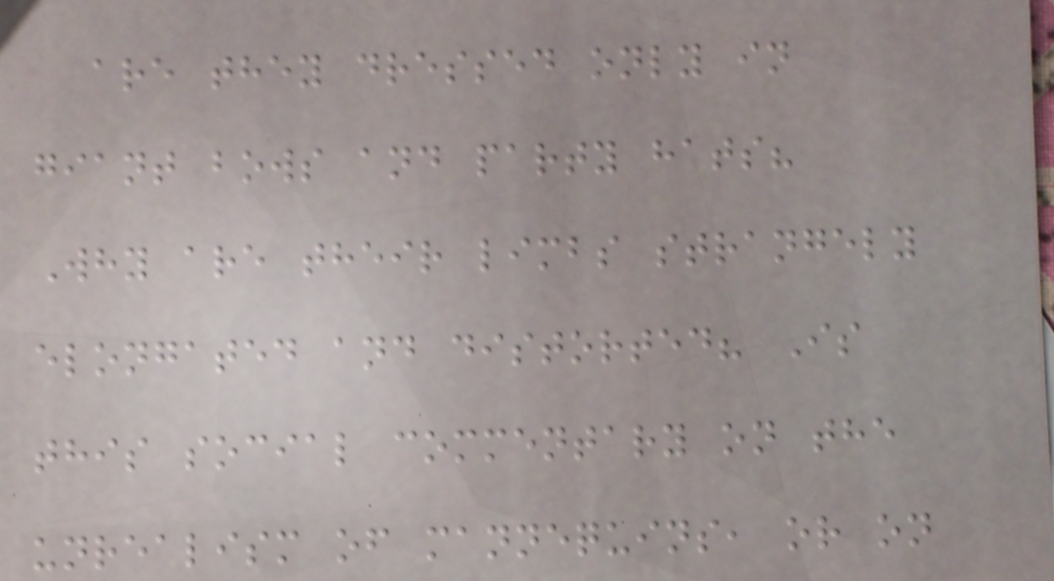are they dressed only in
giant bows and party hats?
Why are their limbs strangely
elongated and distorted? Is
this social commentary on the
unrealism of mannequins, or on
